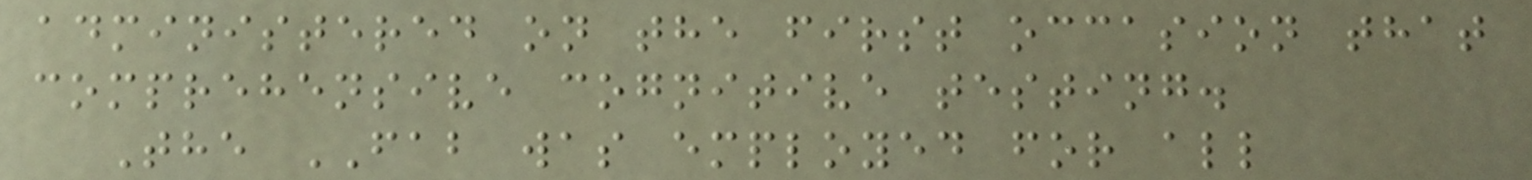administered on the first occasion that
comprehensive cognitive testing.
The FAB was employed for all
